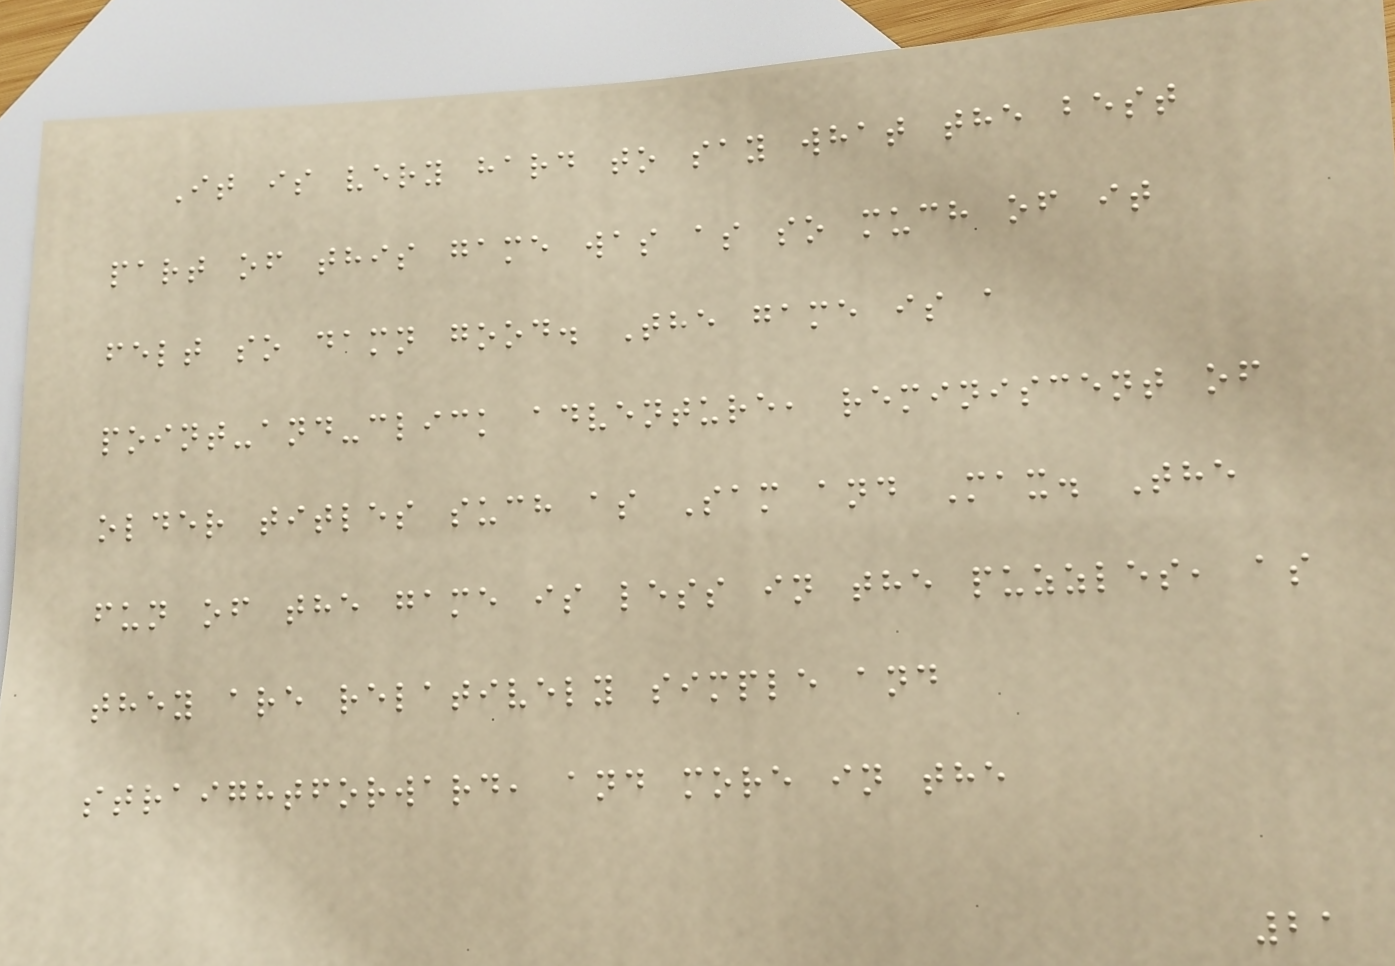It is very hard to say what the best
part of this game was as so much of it
felt so damn good. The game is a
point-and-click adventure, reminiscent of
older titles such as Sam and Max. The
fun of the game is less in the puzzles, as
they are relatively simple and
straightforward, and more in the
21
